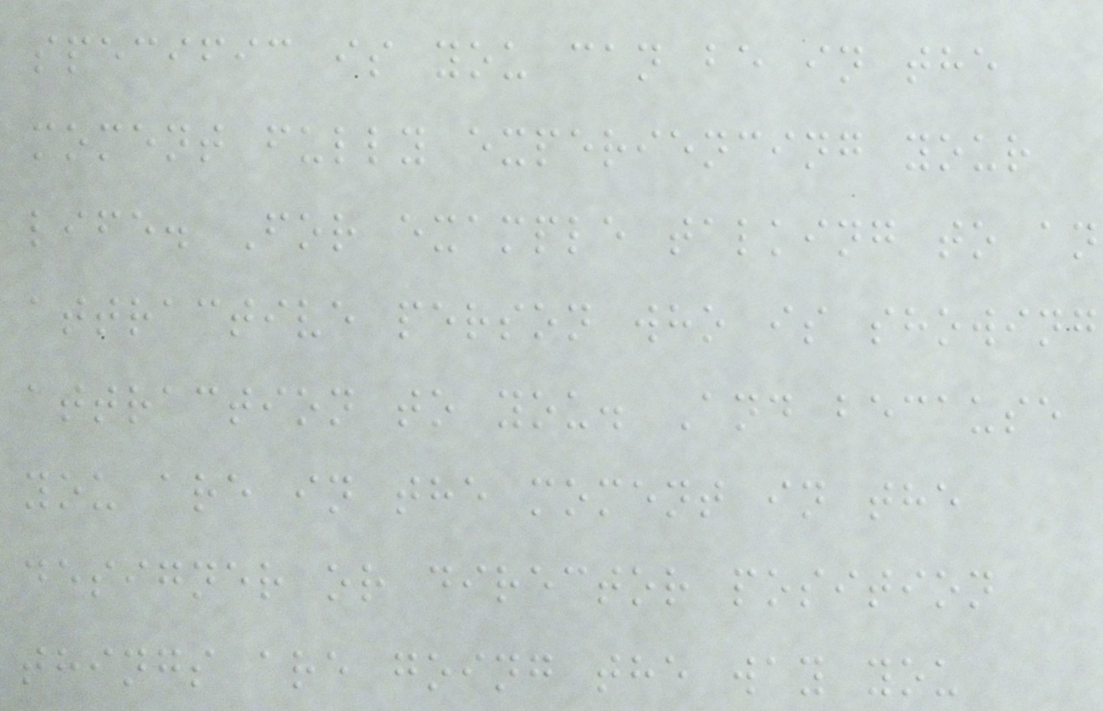specific is you can be in the
moment fully experiencing your
life. For example talking to an
attractive person who is showing
attraction to you. And because
you are in the moment in the
designer or director position
things are going the way you
